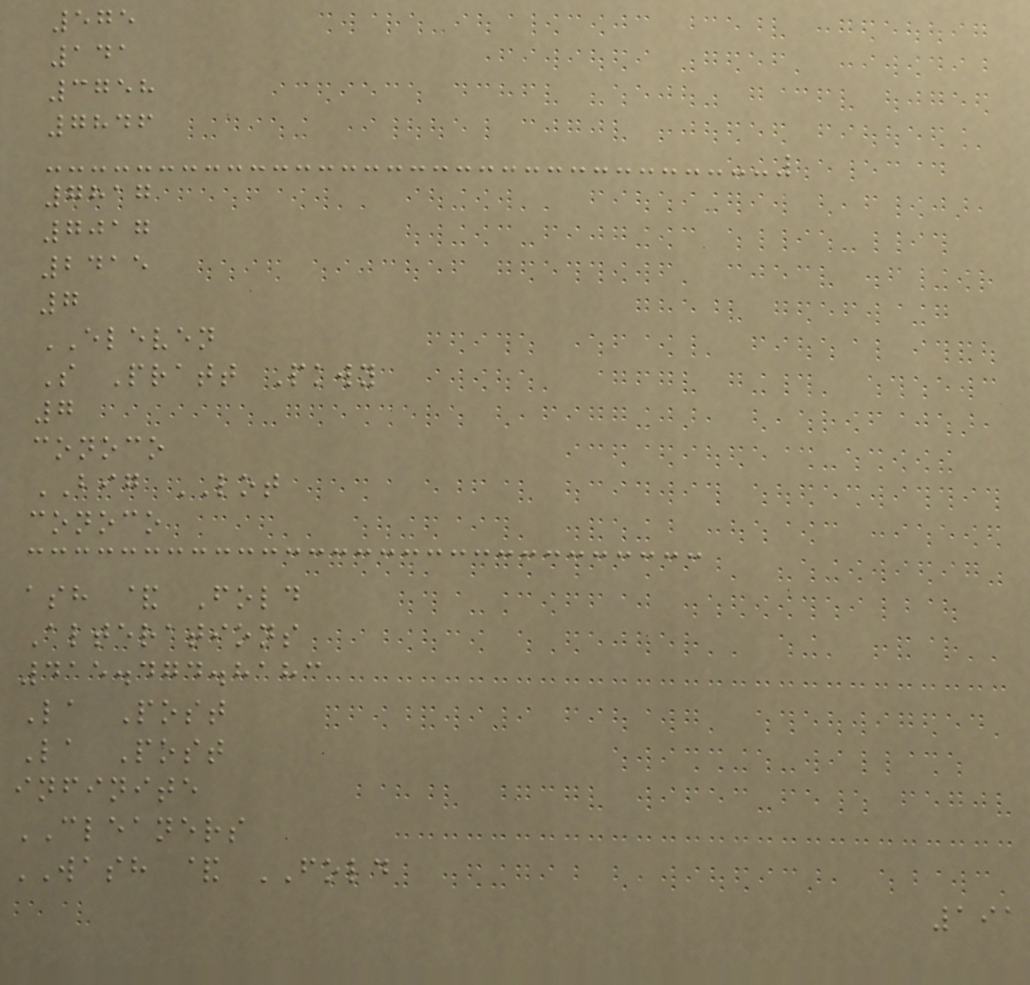575
141
3758
7846
7817
7017
2415
7
ELEVEN
S Pratt Pkwy
7
conoco
BIG LOT
conoco
ash & Fold
Alterations
415.474.8183
La Post
La Post
infinite
CLEANERS
WASH & FOLD
191
